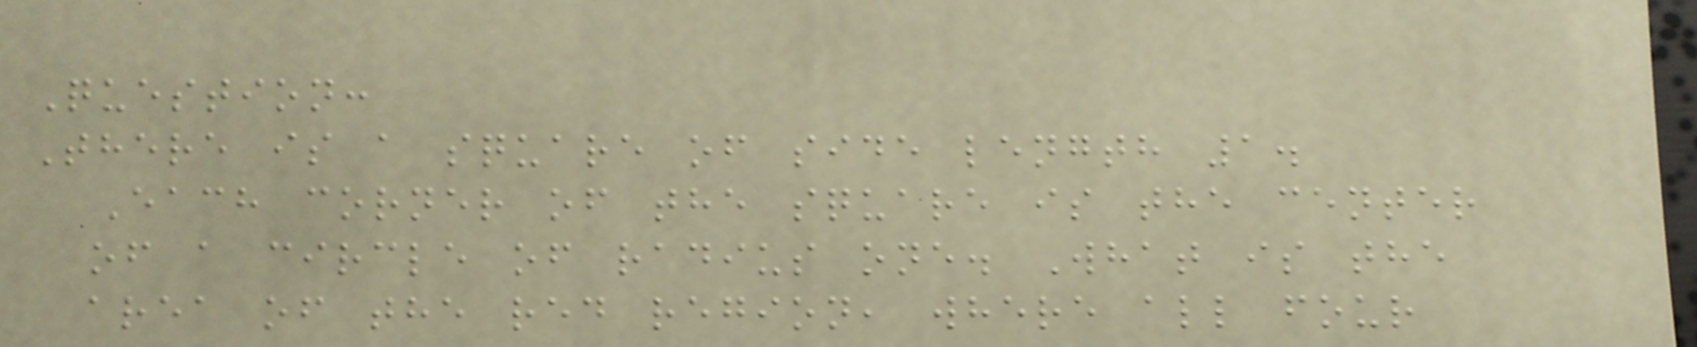Question:
There is a square of side length 1.
Each corner of the square is the center
of a circle of radius one. What is the
area of the red region, where all four
